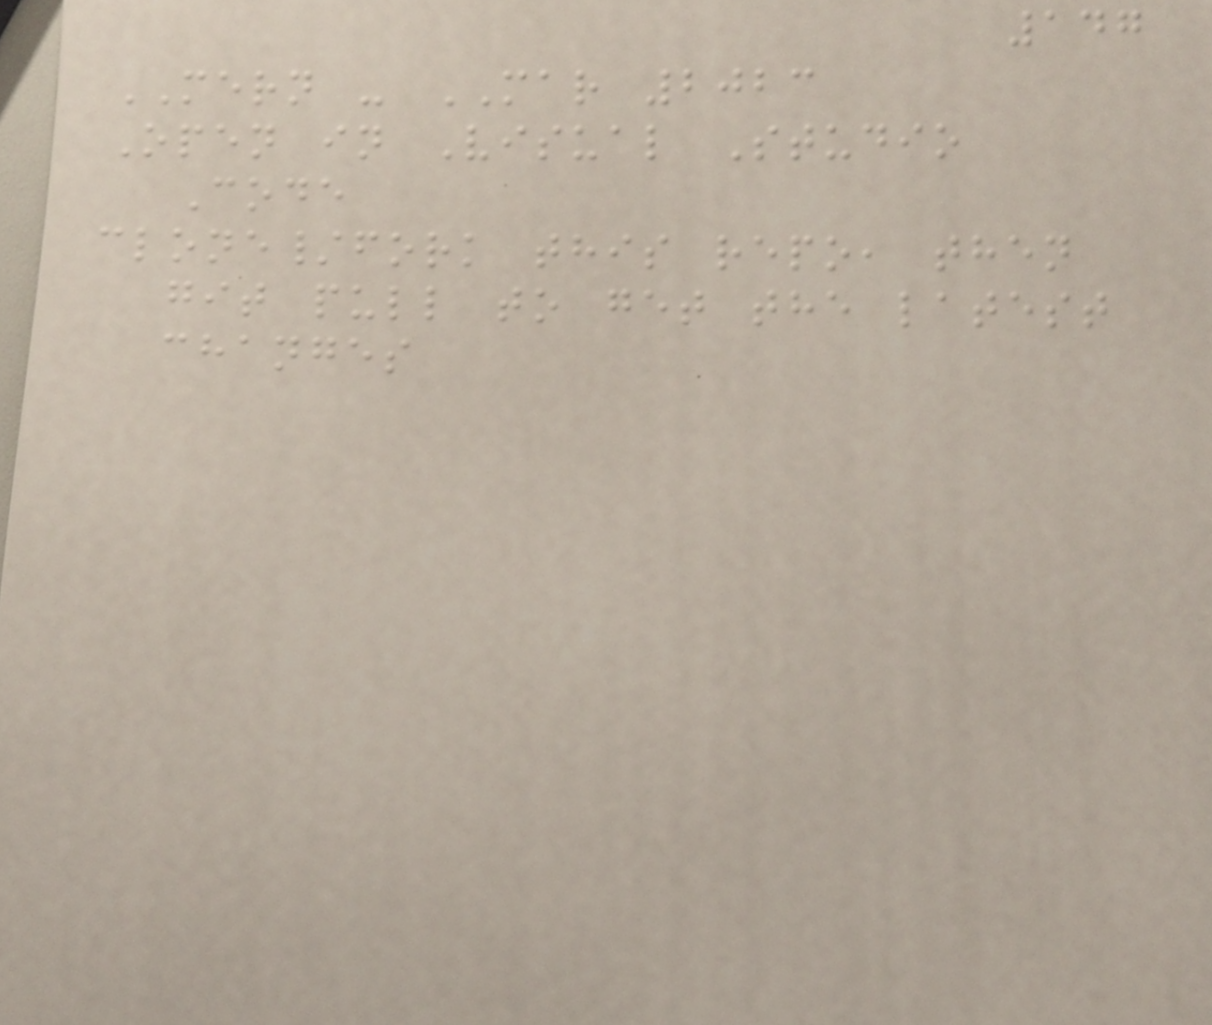147
MERN - MAR 2023
Open in Visual Studio
Code
clone/fork this repo, then
git pull to get the latest
changes
